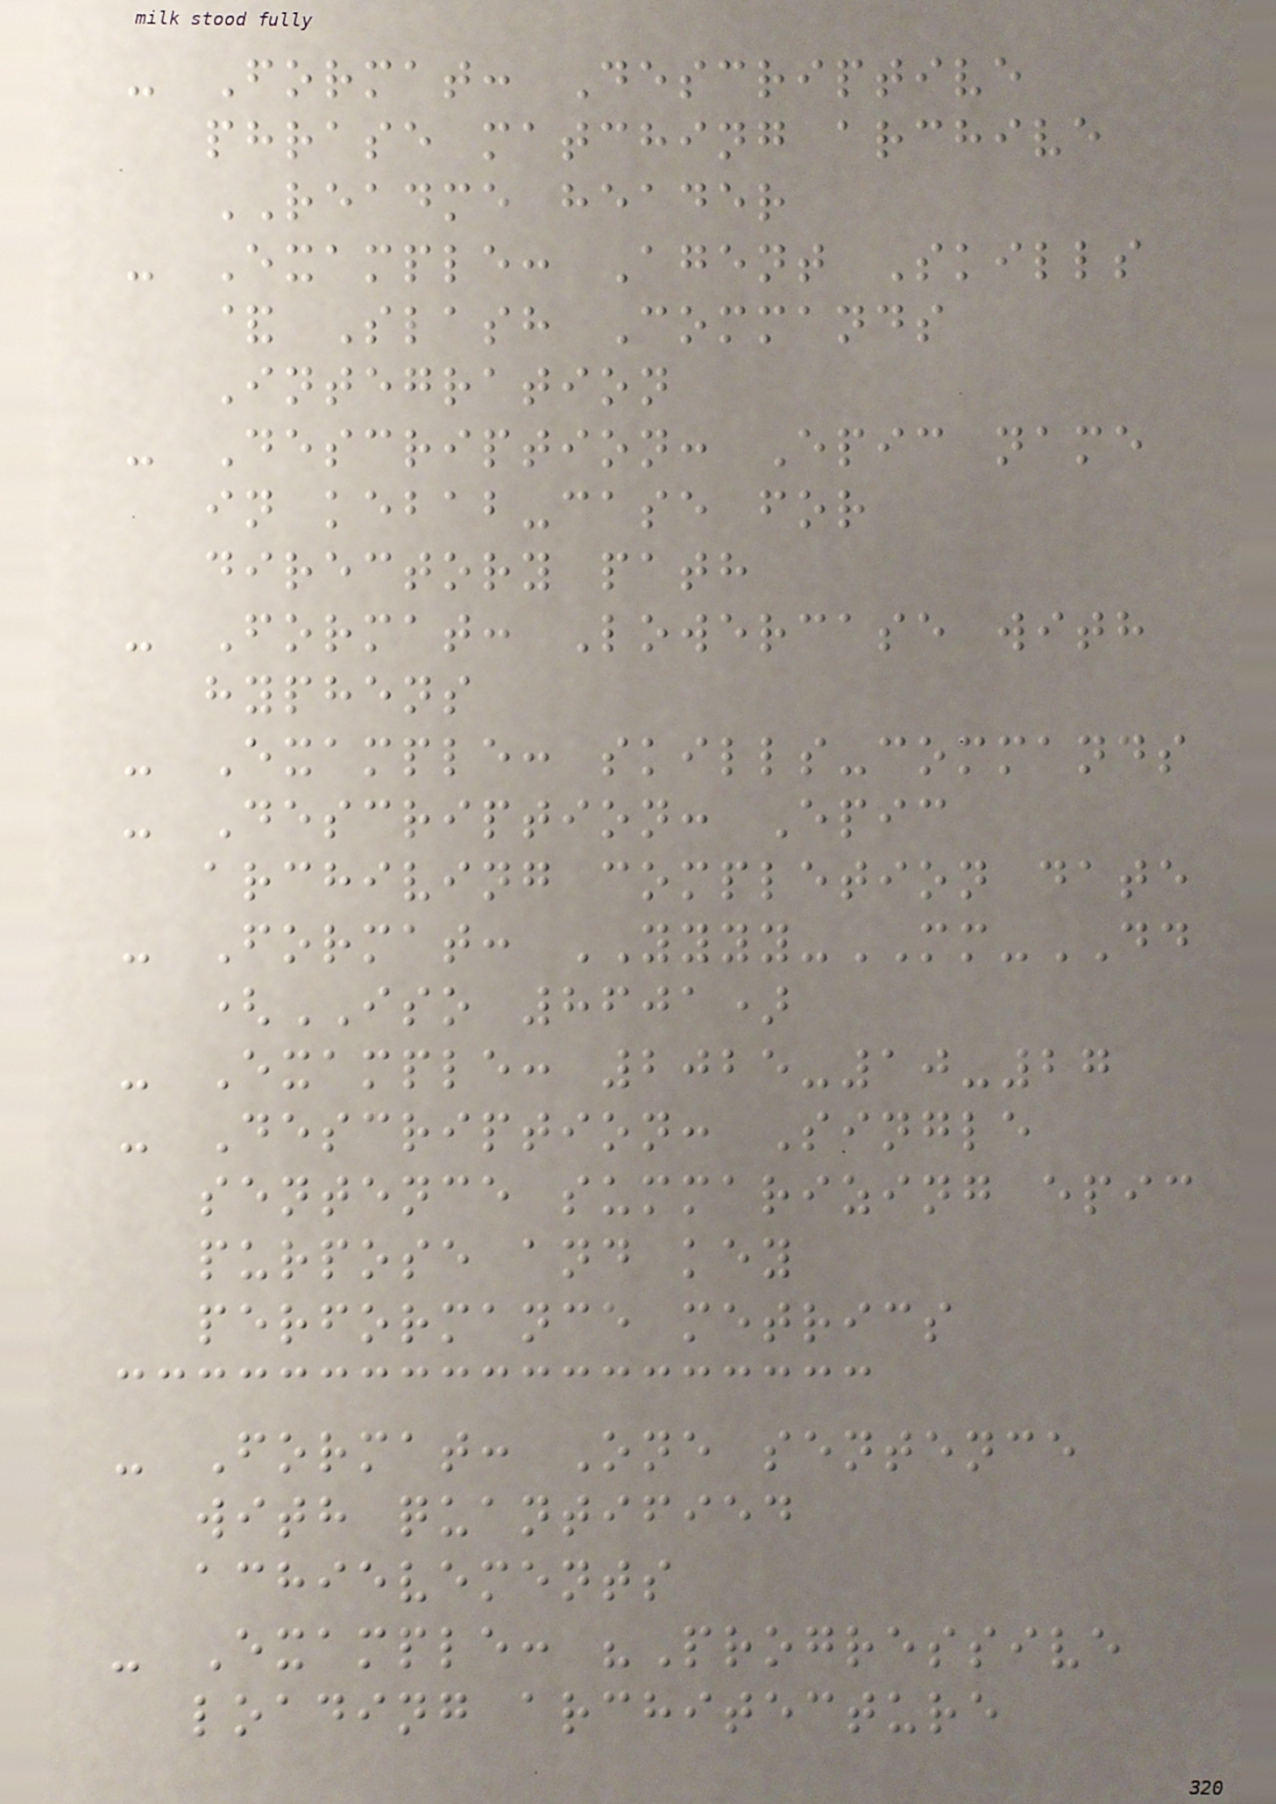- Format: Descriptive
phrase matching archive
README header
- Example: Agent Skills
& Slash Commands
Integration
- Description: Epic name
in kebab-case for
directory path
- Format: Lowercase with
hyphens
- Example: skills-commands
- Description: Epic
archiving completion date
- Format: YYYY-MM-DD
(ISO 8601)
- Example: 2025-10-27
- Description: Single
sentence summarizing epic
purpose and key
performance metrics
- Format: One sentence
with quantified
achievements
- Example: "Progressive
loading architecture
